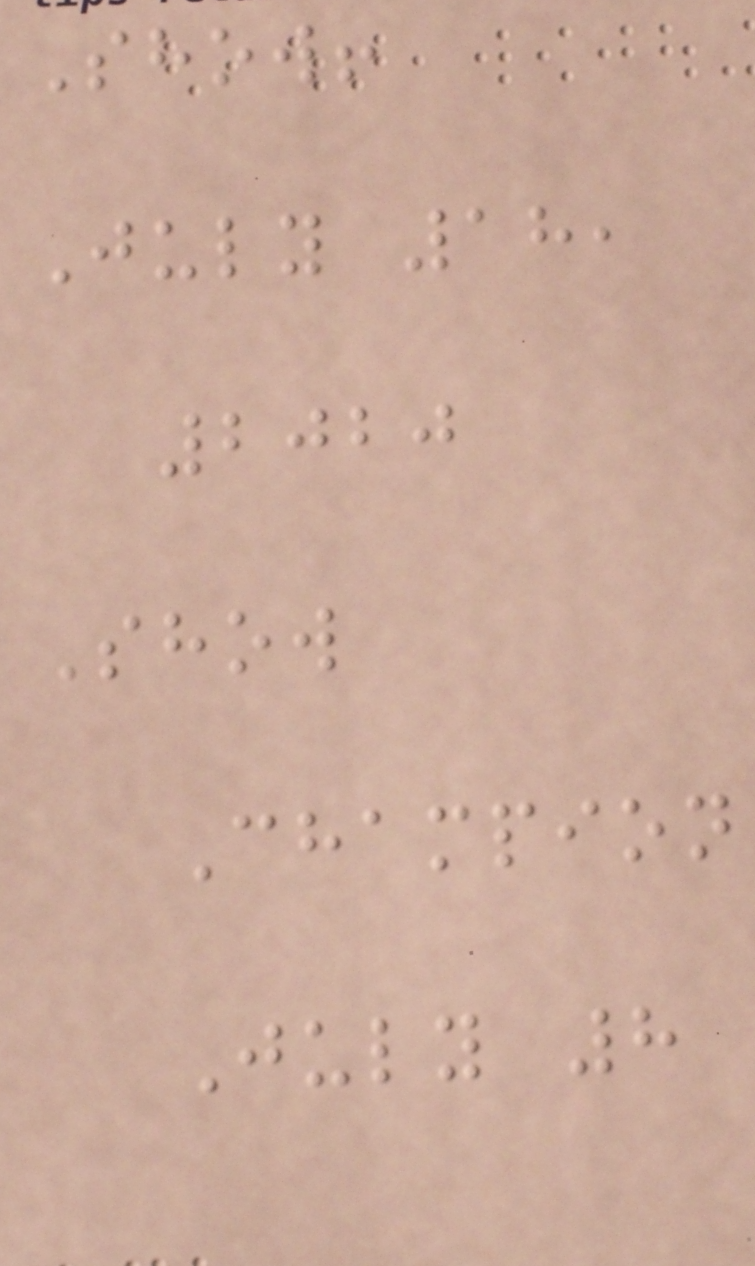Show!
July 18,
2020
Show
Champion
July 8
